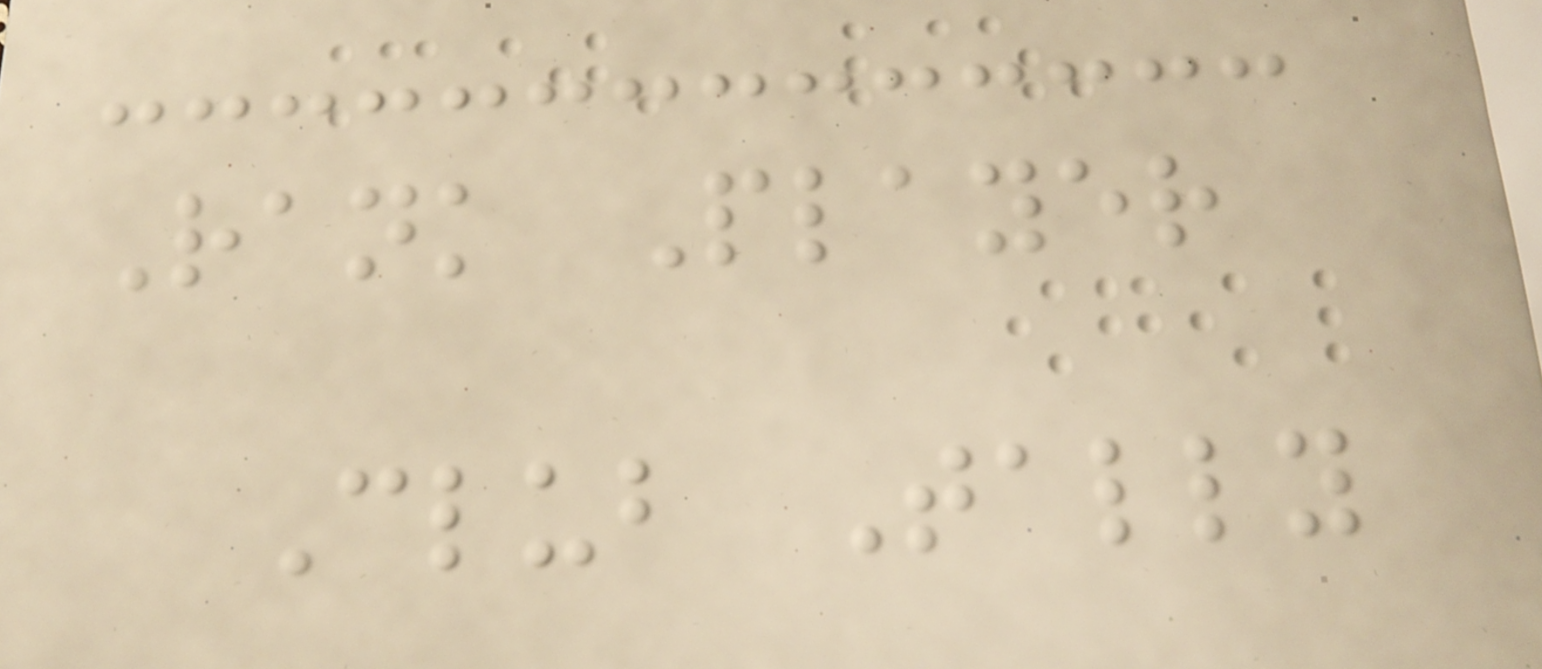Rank Player
Club Tally
